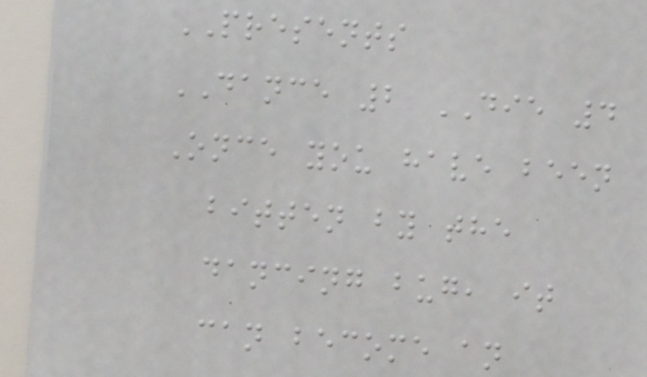PRESENTS
DANCE 2 DIE 4
Once you have been
bitten by the
dancing bug, it
can become an
